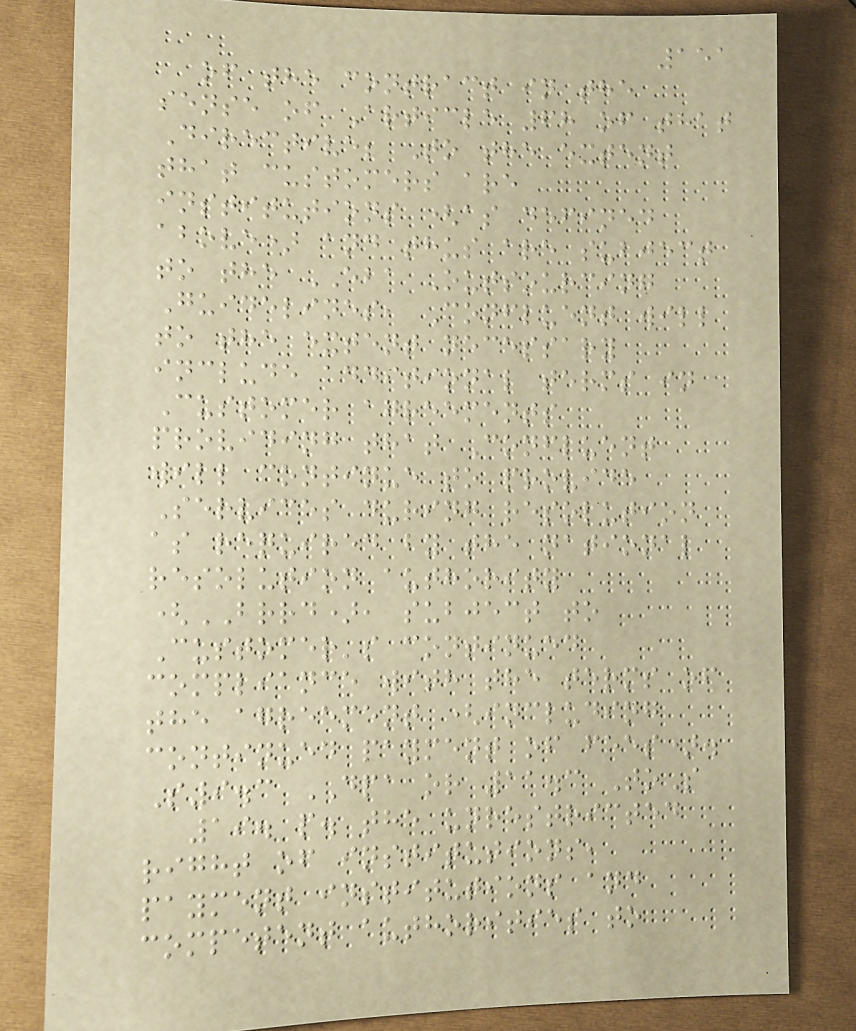151
of the contract in the
sense of Article 68 of that
Directive; To the extent
that customers are
institutions (as defined
above) and thus are subject
to the EBA Outsourcing
Guidelines, Confluent will
to the extent necessary
include additional terms in
Customer agreements
providing that Confluent
will continue to provide
Services during resolution
as required by the national
resolution authority
(BRRD), subject to
Customer's continued
compliance with the terms of
the agreement (including
continued payment of fees).
S9.3 DPA or 11.3 ToS
19. p. the unrestricted
right of institutions,
payment institutions and
competent authorities to
